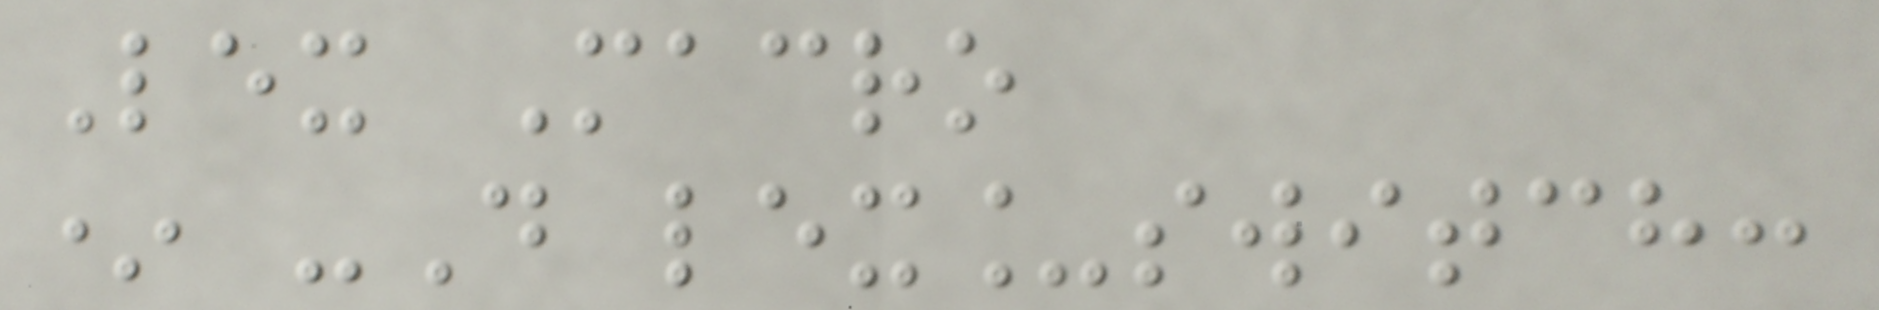Lex Macro
* -D lex_switch:
